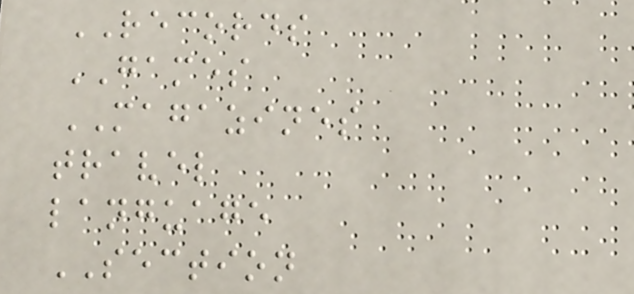RECORDS
GAMES
MAGAZINES
travel
language
SECTION
